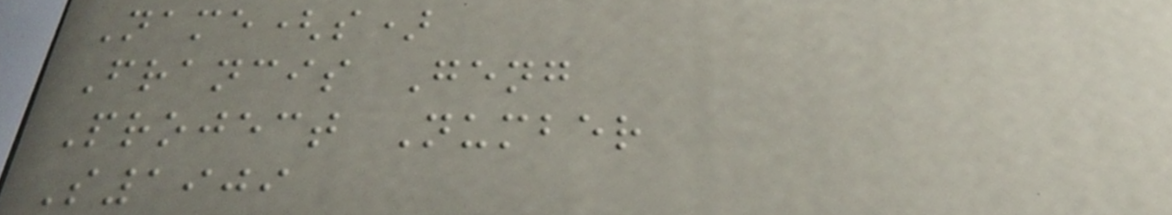Name(s)
Francis Geng
Project Number
S1909
